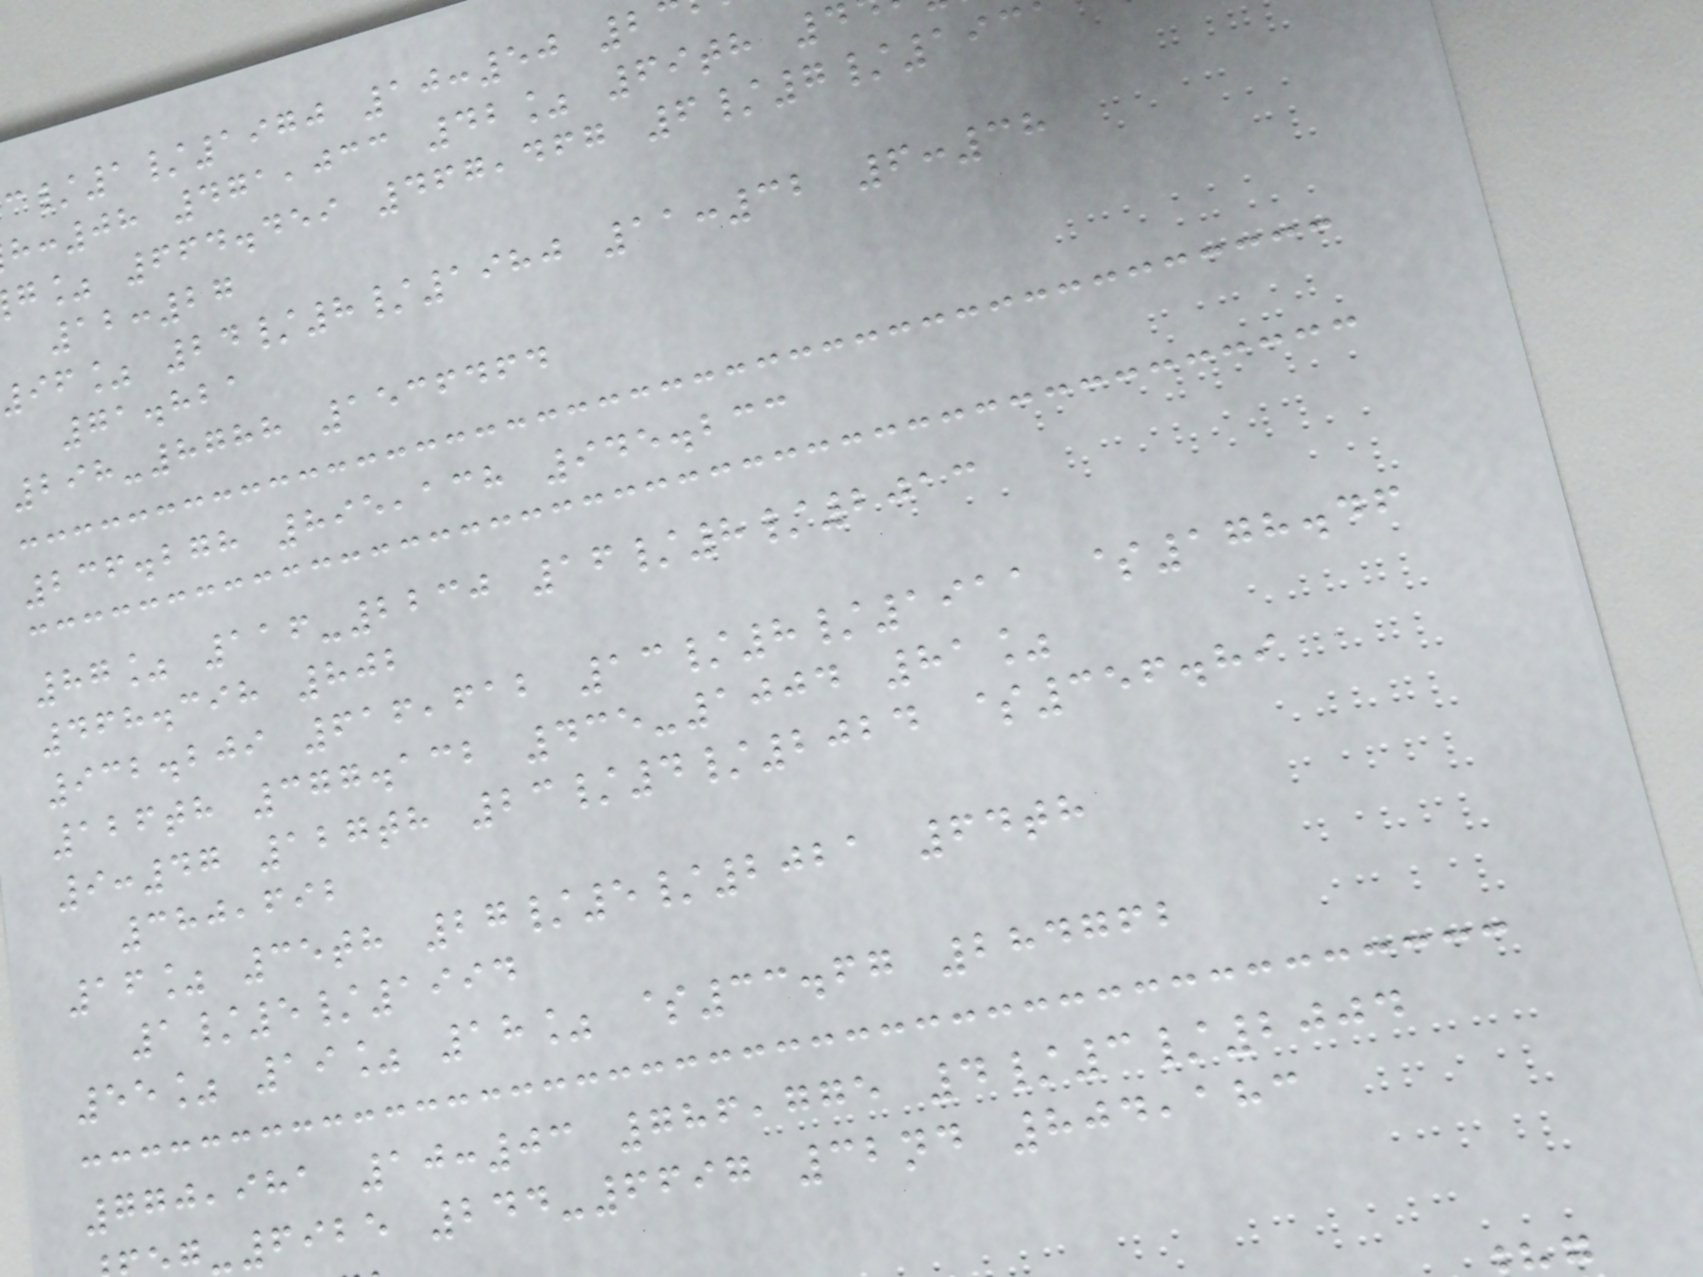/1/1970 10:50 2
:08 471,033 42% 69th 4
g% 664.459 467,467 6/7/193
12:27
96% 24/8/1980 11:32 6:38
71.821
298-8788 1536464
236.278 895,138 945.233
87% 116-2230 16/8/2013
468.398 802
932.209 616,612 13/8/1911 $178.46
126th 377.132 435-1004 81%
9:47 127th 23/4/2024 $356.89
380,692
16% 35th 27/5/2021 64th
1/5/1994
55% 19% 18% $33.67 284762
770,981 10:03 786,775 4/3/2004
-6925 244-6697 32nd 804,183
